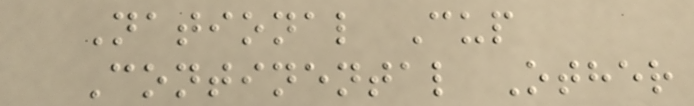National Cup
Continental Other
